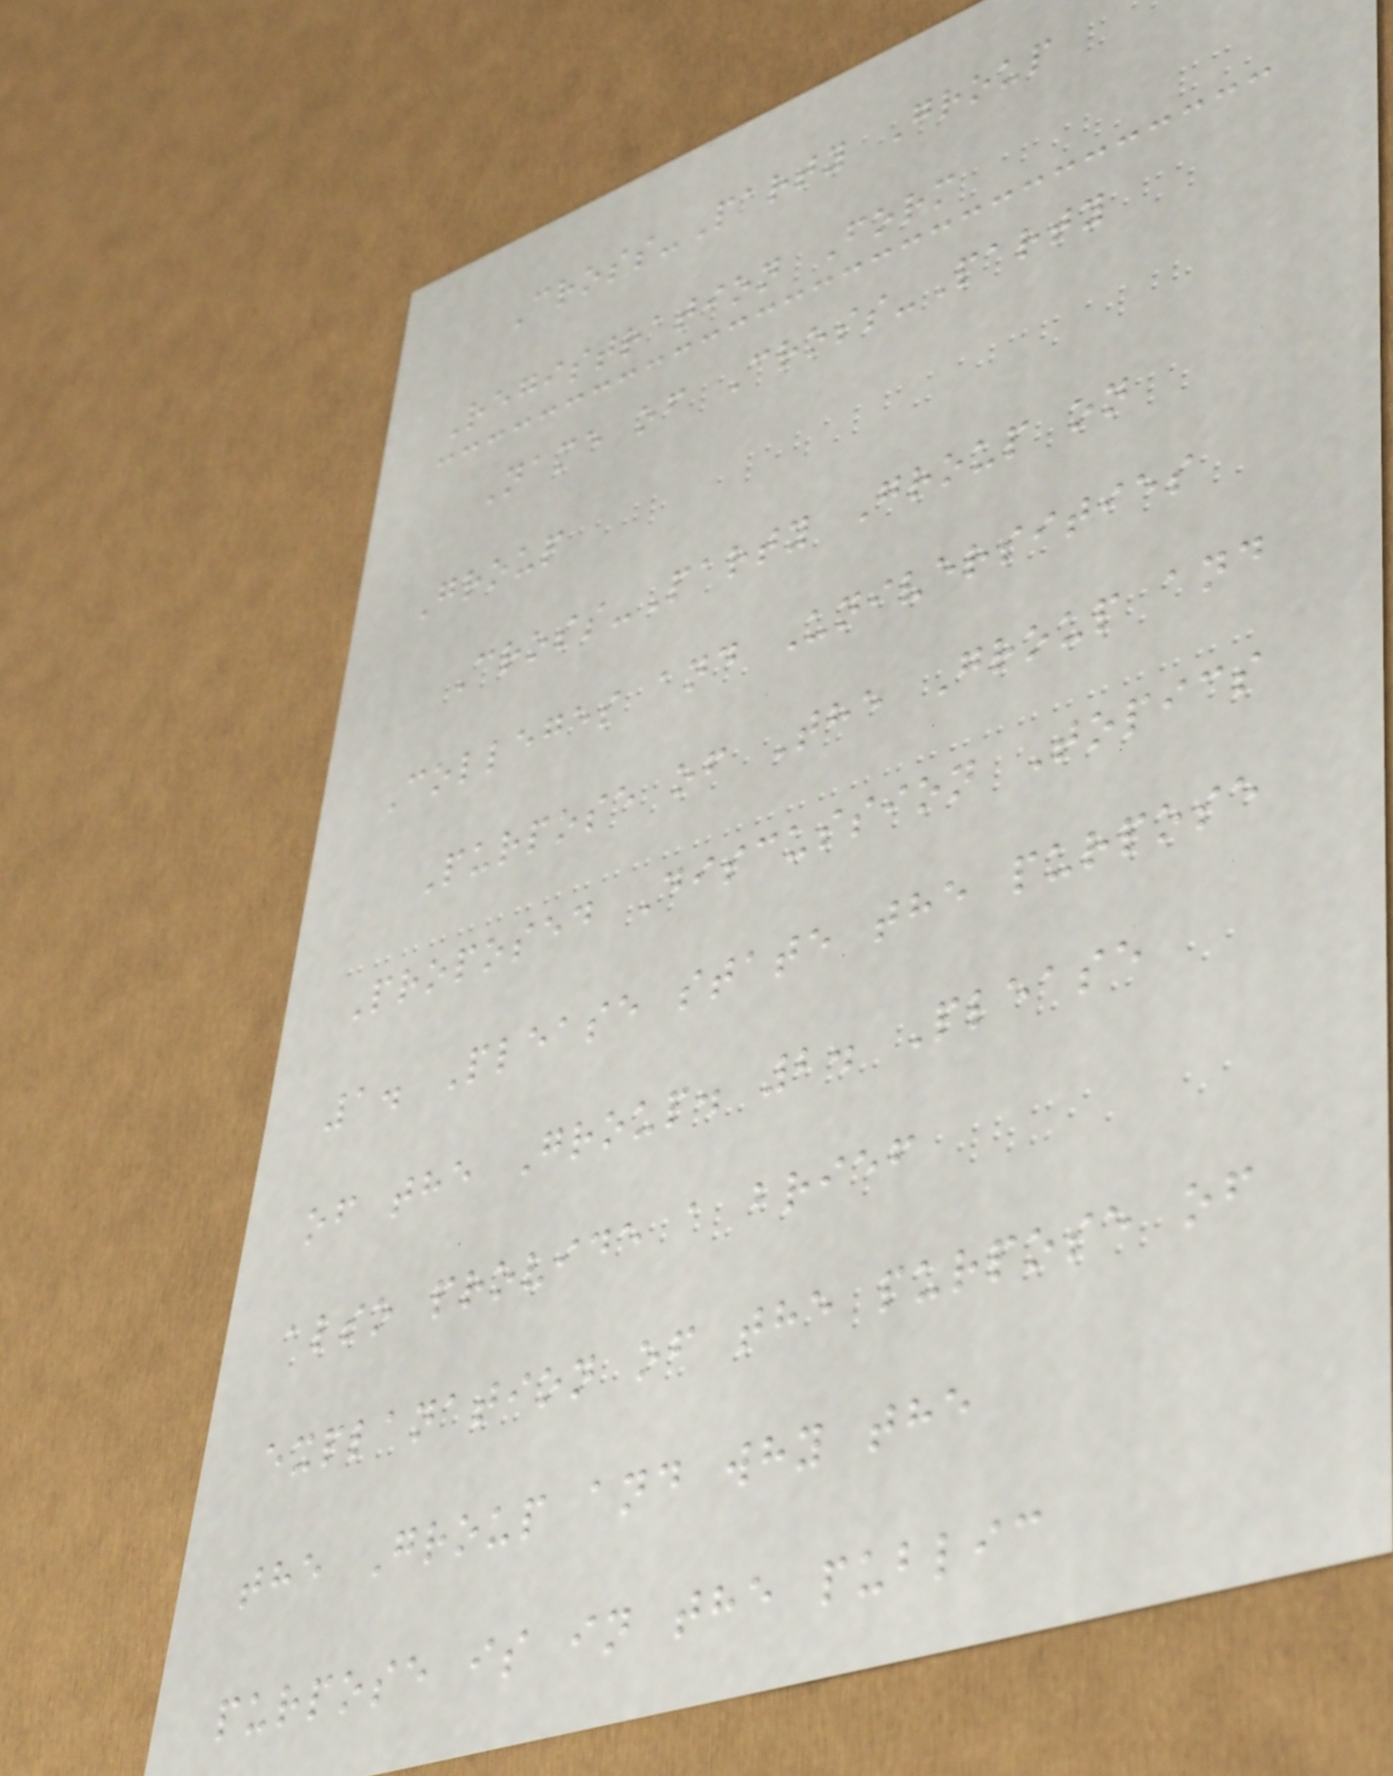Cross-Party Group
Registration Form
Name of Cross-Party
Group
Cross-Party Group on
Colleges and Universities
Purpose of The Group and
Proposed Discussion Topics
1. Please state the purpose
of the Group. 2. Please
also provide a brief
explanation of the purpose of
the Group and why the
purpose is in the public
